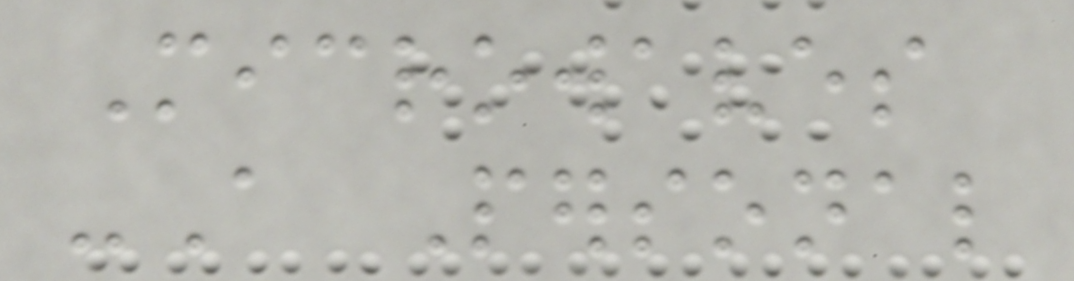Microwaves
-A Personal
